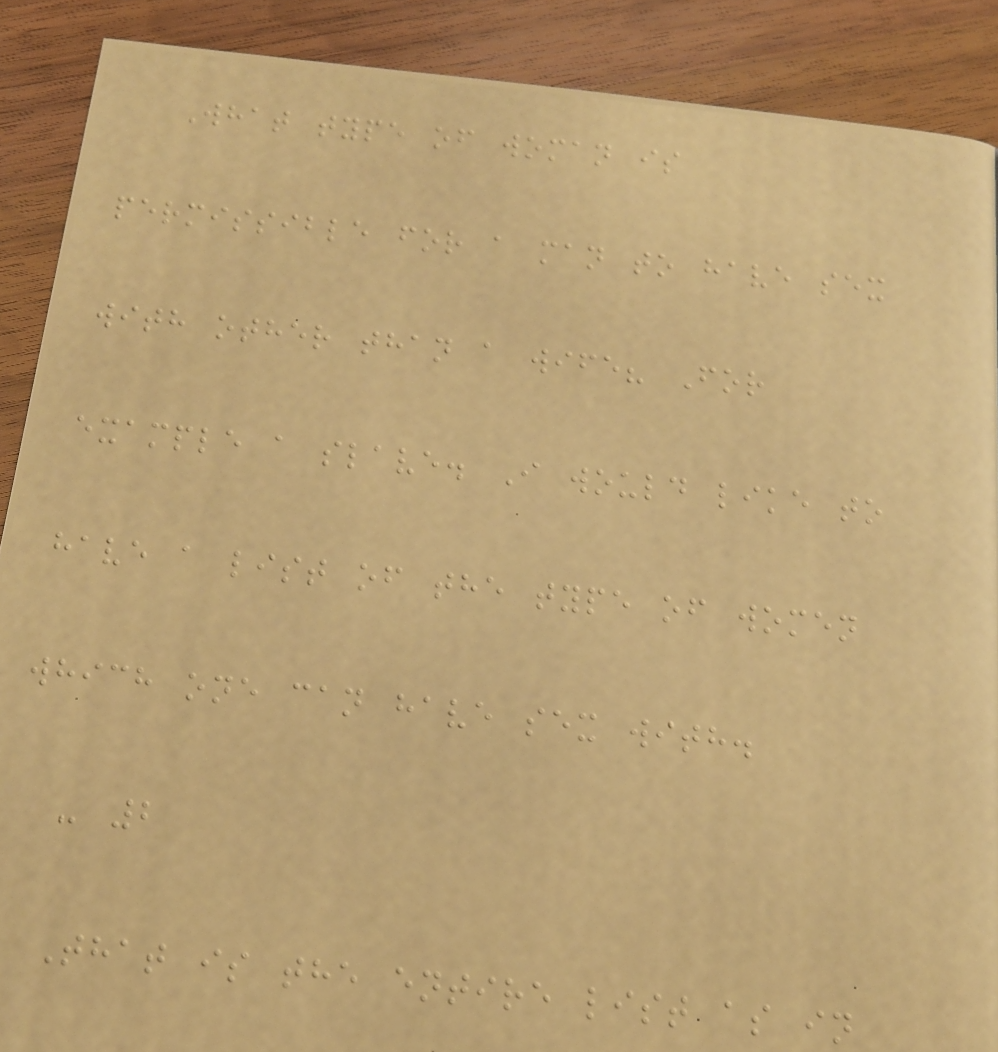What type of woman is
permissible for a man to have sex
with other than a wife? For
example a slave. I would like to
have a list of the type of women
which one can have sex with.
- 2
That is the entire list as in
